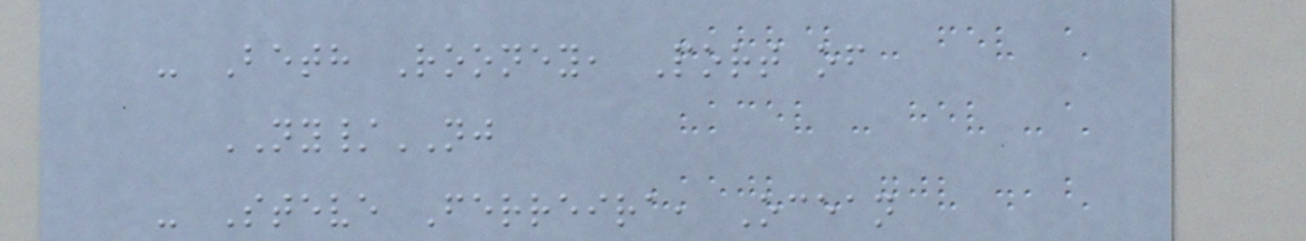- Beth Rooney, Port of
NY/NJ
- Steve Ferreira, Ocean
